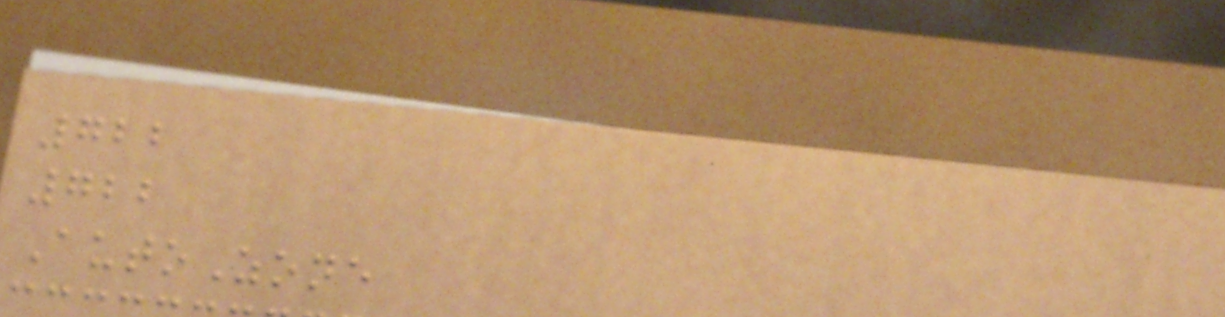722
722
AutoZone
